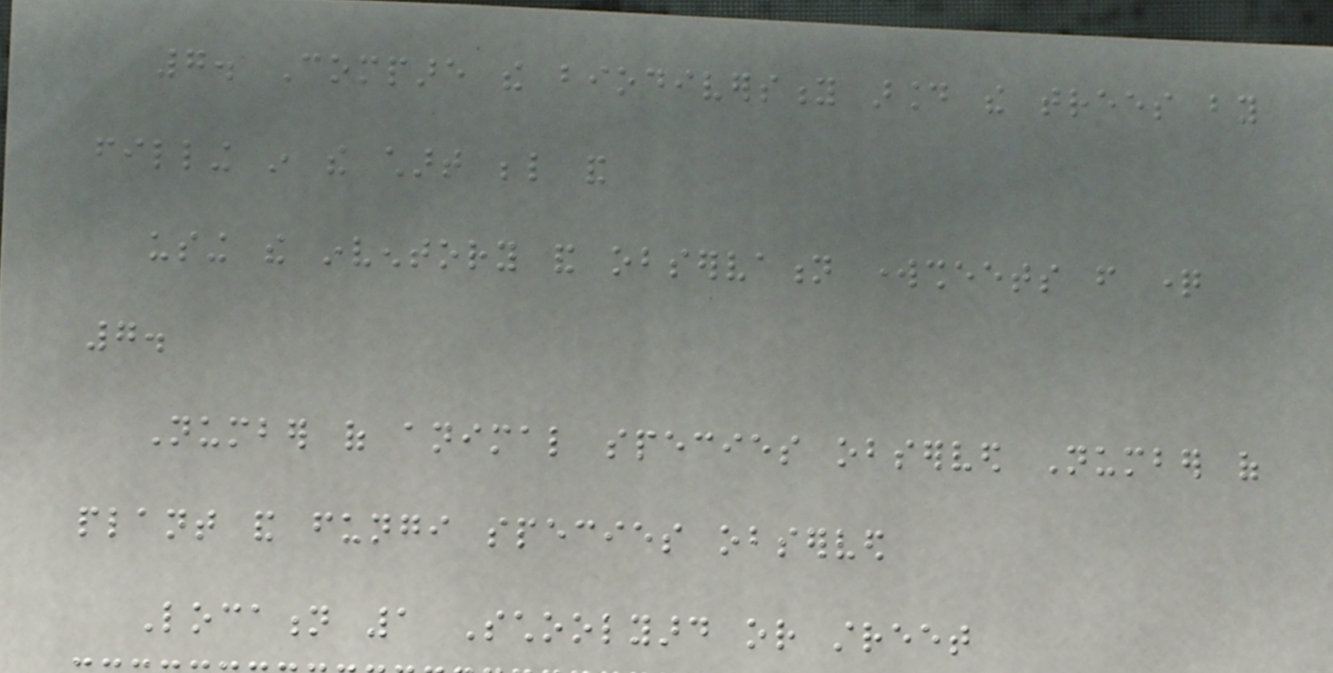7. Compare the biodiversity around the trees by
filling in the chart below and
using the inventory and observation worksheets from question
7.
Number of animal species observed Number of
plant and fungi species observed
Location 1 Schoolyard or street
